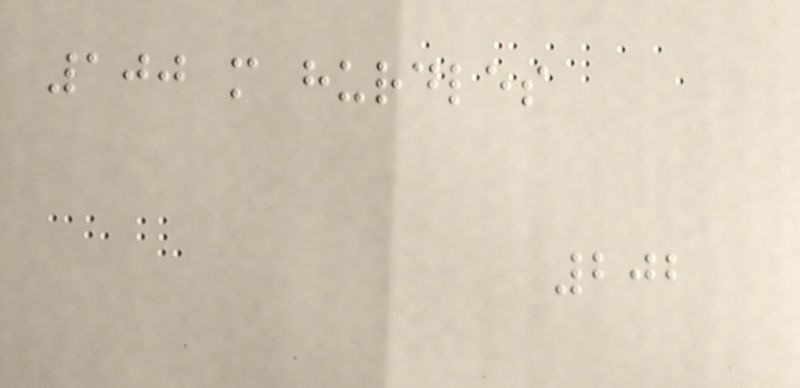100 m hurdles
202
